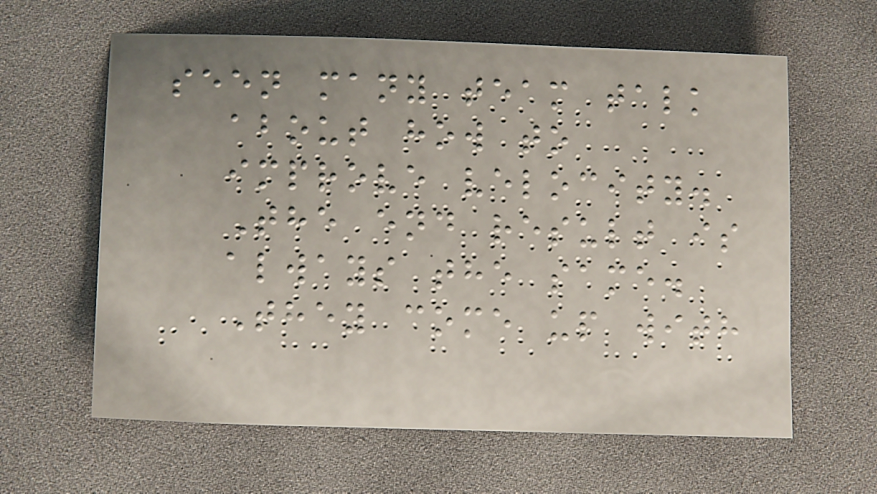seen many team talk
about how to
improve velocity.
The end result is
always the same.
They come up with
